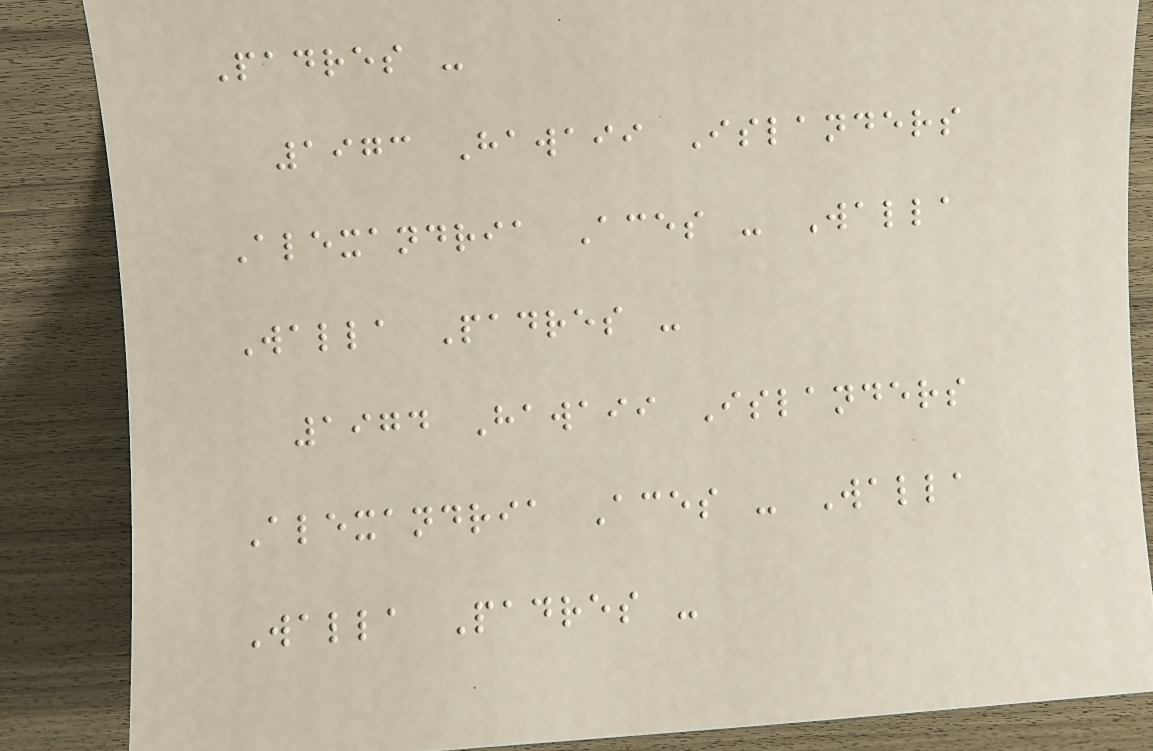Padres -
1973 Hawaii Islanders
Alexandria Aces - Walla
Walla Padres -
1974 Hawaii Islanders
Alexandria Aces - Walla
Walla Padres -
